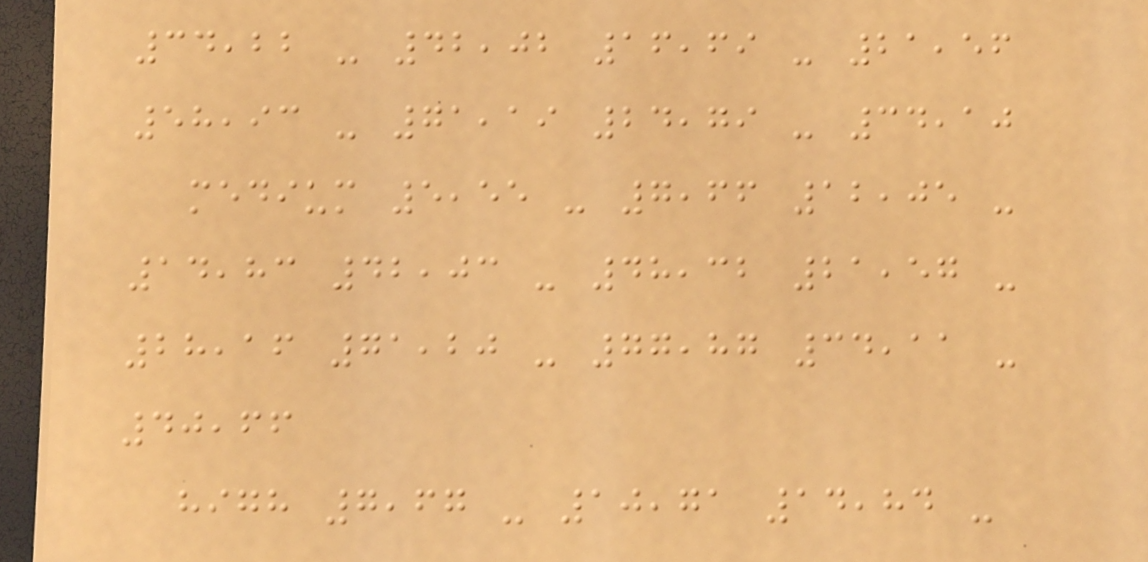34,22 - 42,02 16,69 - 21,56
58,93 - 71,19 24,79 - 34,10
medium 5,55 - 7,66 12,05 -
14,83 42,03 - 48,32 21,57 -
28,16 71,20 - 77,87 34,11 -
40,66
high 7,67 - 10,71 14,84 -
